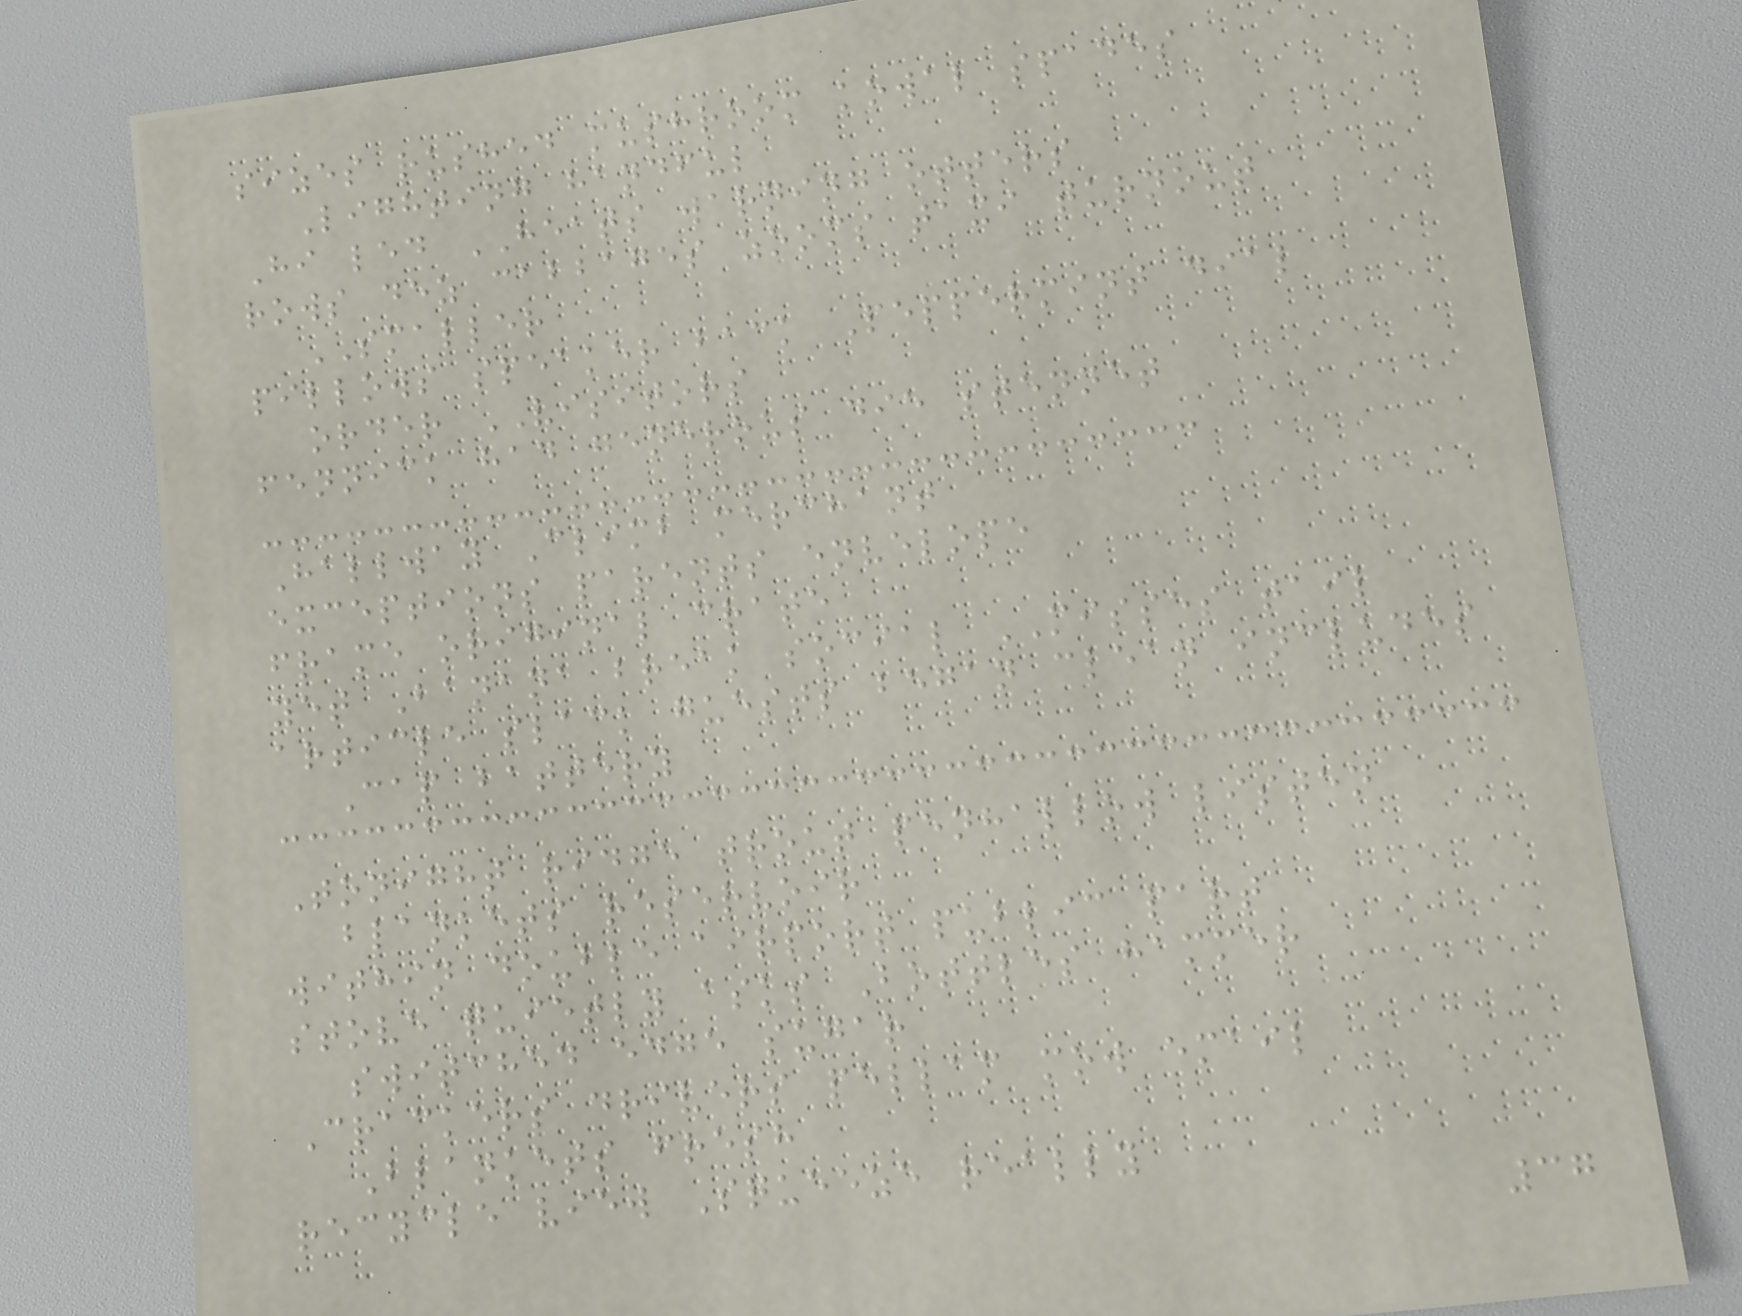sizes rushed mushroom kowal spades
Lighting handful
Hi led HEATS warning otters
rows dez cabbages zooms taxi turnout
SMALLER
pillows speaker back Peppermint dial
order VISITORS
fennick had generous die stennet
Hallway Climb merchant
exceptions parents envelope
frame original crate
yet Banana break social MISSES tail
article slack guests began clean includes
Cap battery
Tonight ridge trout penhallow listen
blankets reservoir
within double airport public part
stove quietly asks Bottles hammer
switched edge sugar
Crackers drivers pellam mow email
Blankets fresh
recycle view Squeeze really
37
